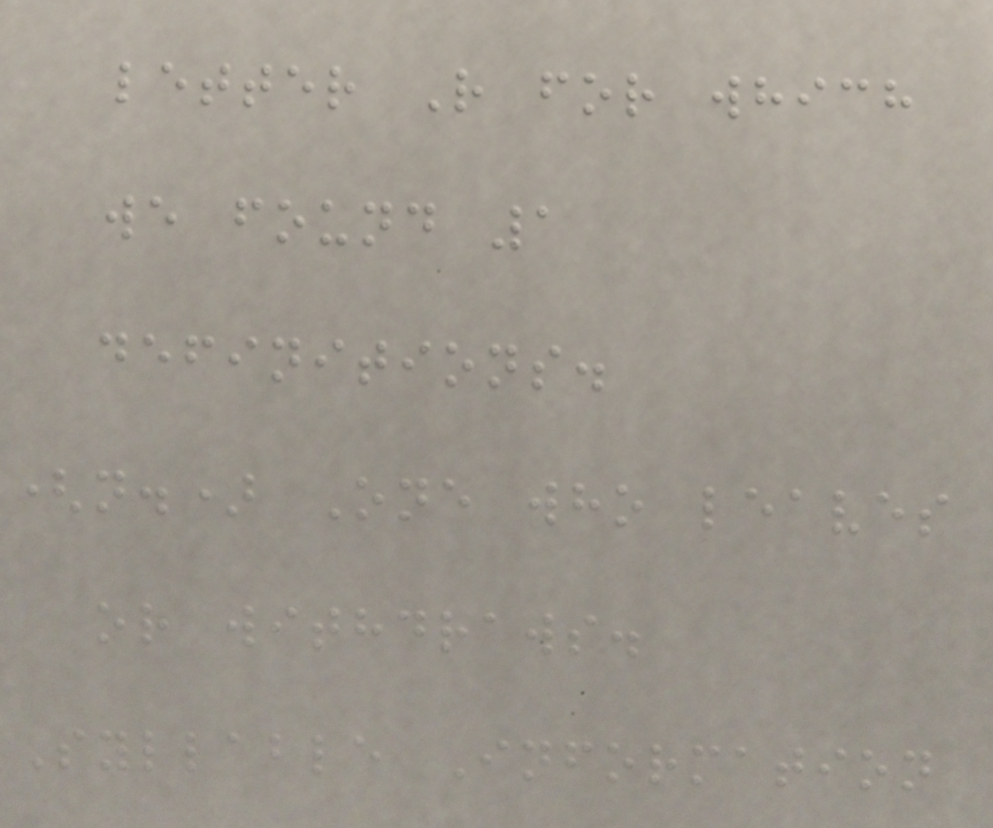letter R for which
we found 1
definitions.
(n.) One who leaves
or withdraws.
Syllable Information
